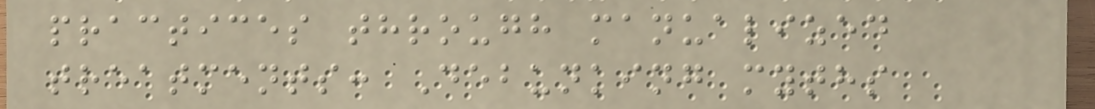practices through manualized
treatments: Debunking myths
